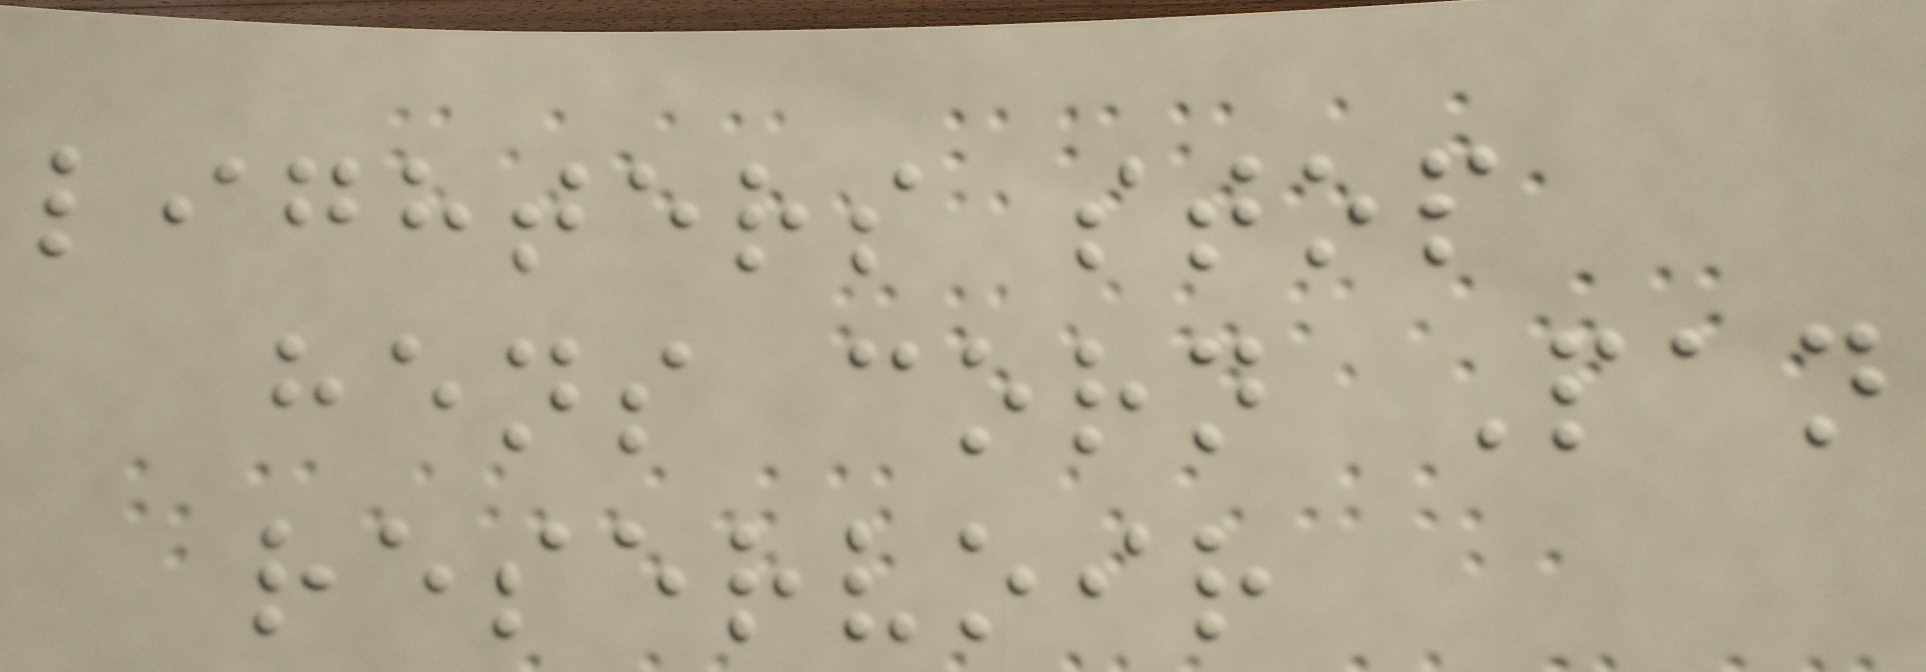lighters stop
hens corn Pan
reservoir
